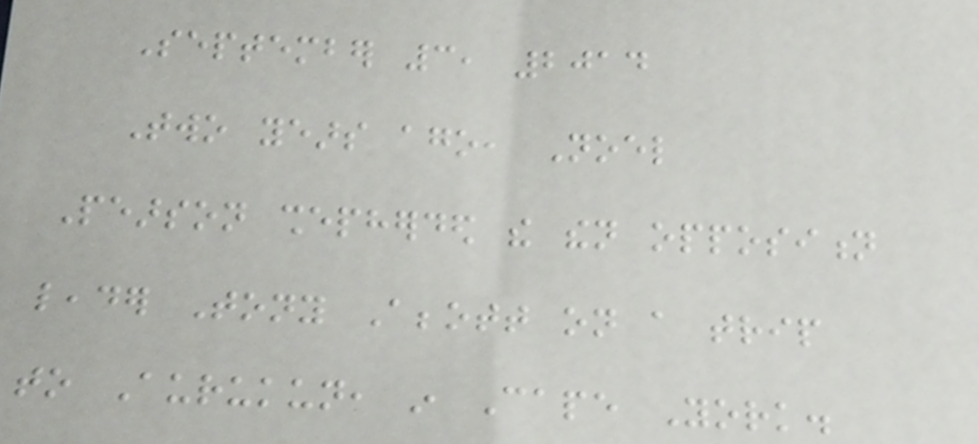September 3, 2014
Two years ago, Noel
Pearson shepherded the then opposition
leader Tony Abbott on a trip
to Aurukun, in Cape York.
